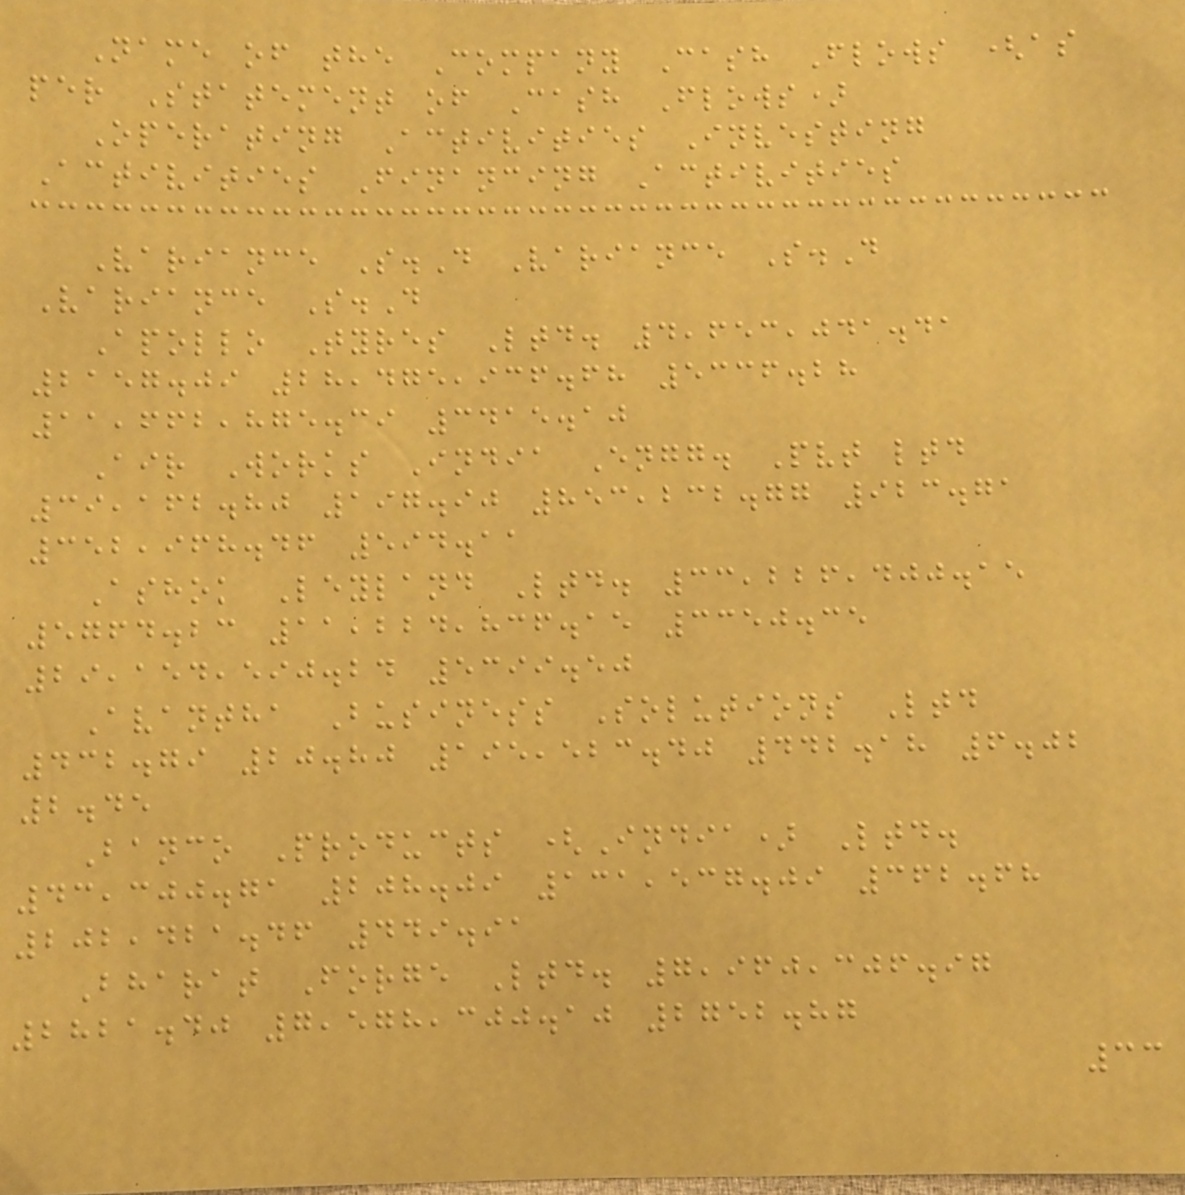Name of the Company Cash Flows (as
per Statement of Cash Flows)
Operating Activities Investing
Activities Financing Activities
Variance S.D Variance S.D
Variance S.D
Apollo Tyres Ltd. 4,653,041.41
2157.09 28,475,936.68 5336.28
11,662,875.39 3415.10
Air Works India Engg. Pvt ltd
39,162.80 197.90 853,232.77 923.71
352,968.46 594.11
Ashok Leyland Ltd. 33,226,400.15
5764.23 11,224,836.15 3350.35
29,154,590.24 5399.50
Avantha Business Solutions Ltd
432.79 20.80 195,523.40 442.18 6.02
2.45
Banco Products (India) Ltd.
43,300.71 208.09 131,537.09 362.68
202,421.46 449.91
Bharat Forge Ltd. 7,960,306.97
2821.40 7,578,300.10 2752.87
33
